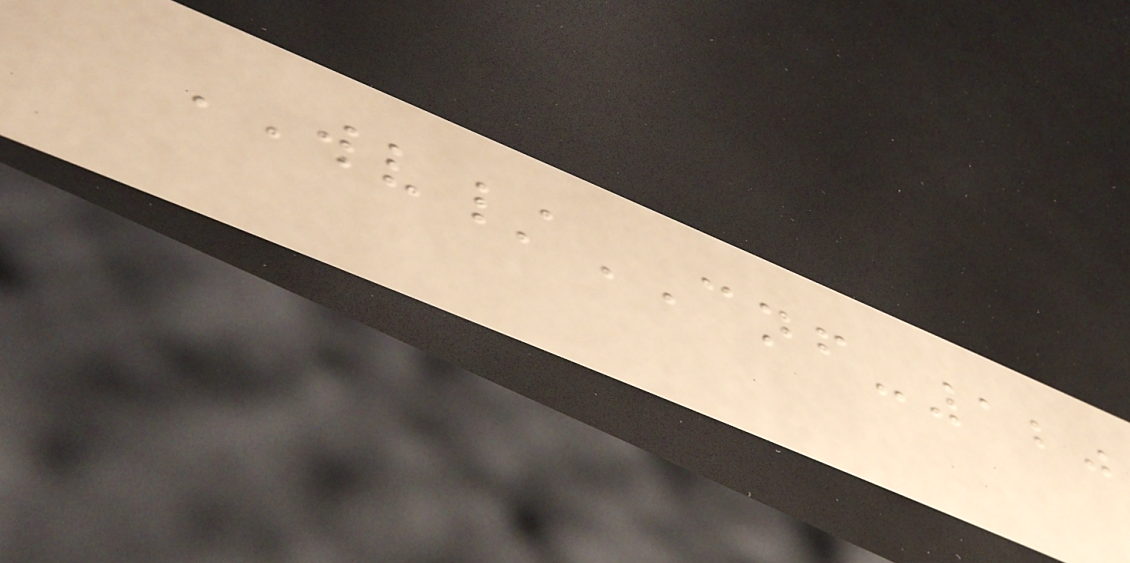WV/CNF-120
